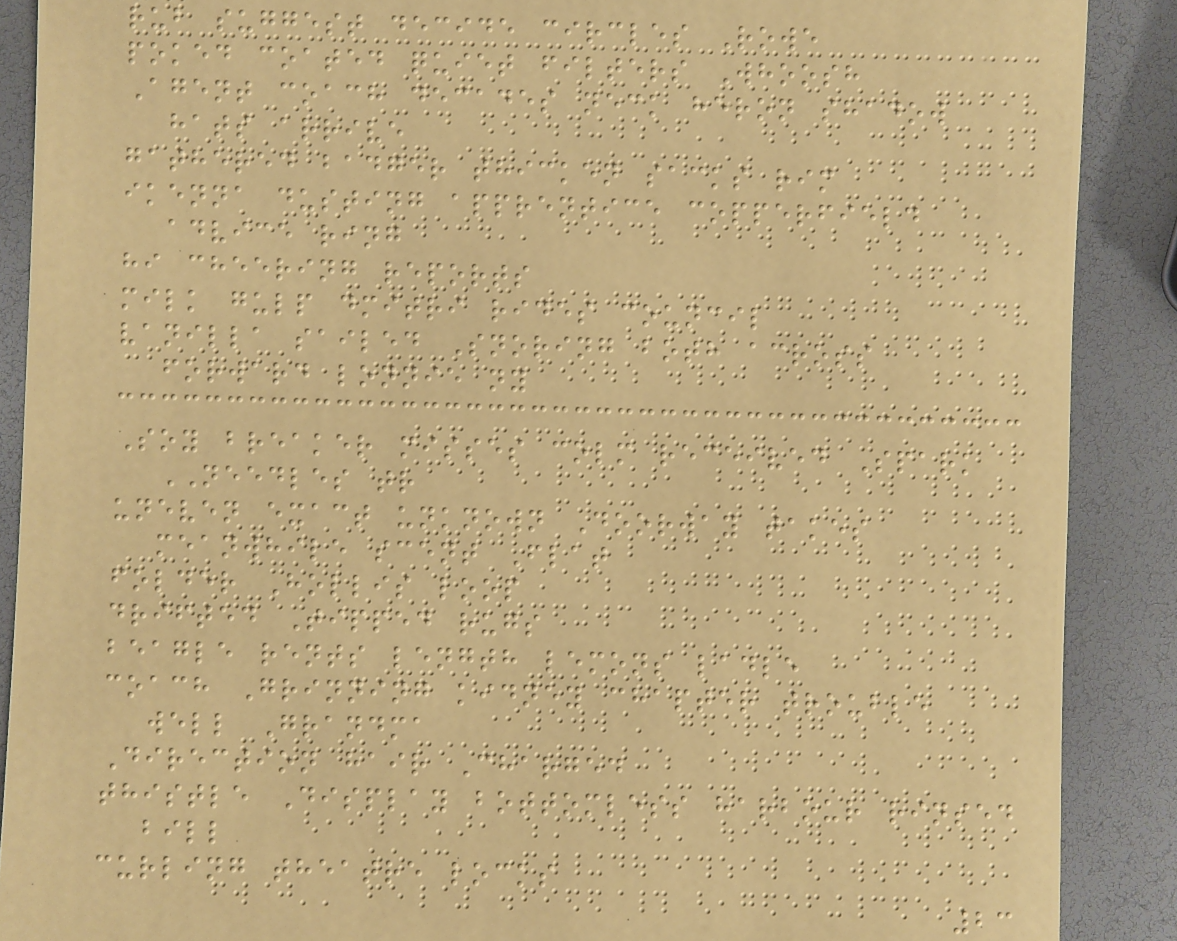rub suggest decide circles Rowe
poked coated quiet filters Whoosh
Agent coach decades neck heron shadow
hats arrive
gathered badger thicken sacks rim
ikenna dusting apprentice copperfield
advice ring
hi cheering reports
milk gulp dmitri rides council
vanilla sailed Snoring both across
forward lonnie ny
Soy breaker misses colm received Spark
NEEDLES tr
uneven exact unknown Doorway takes
meanwhile scent Flat
folder Hollis loop
drifted Tipped rugs
beagle rents length lemons ladle
coach Grinning kidney chapter trouble
well Grandma
Direction hair Charged
thistle Display bottomless harbour rinsed
bill
curling theatre locks
23
